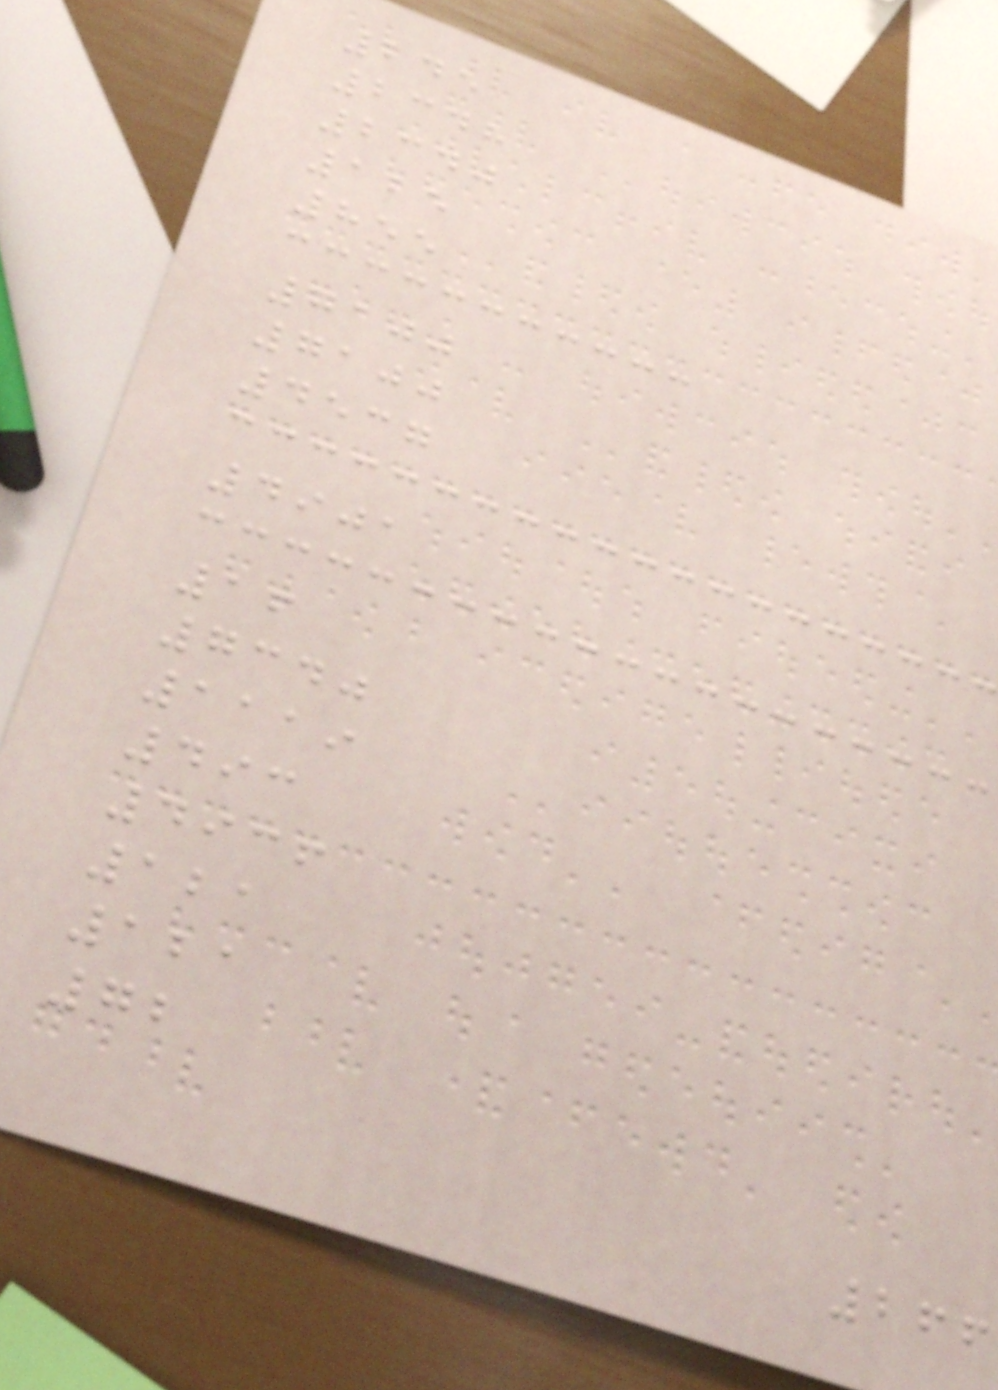245
2348
2340
125
855
7100
7100
4537
4901
16
7340
1119
493
4936
121
121
72
266
